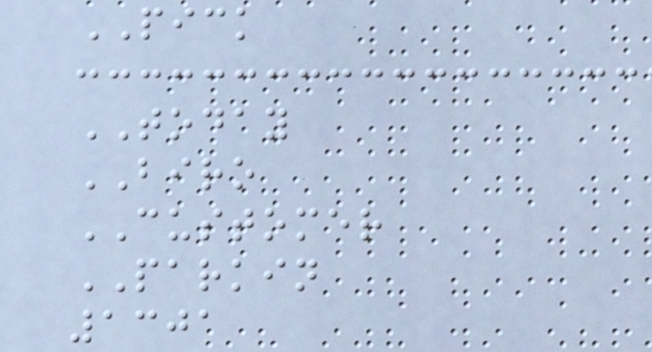PICK
TODAY
BIRO
CUSTOMER
PARKIN
1301
